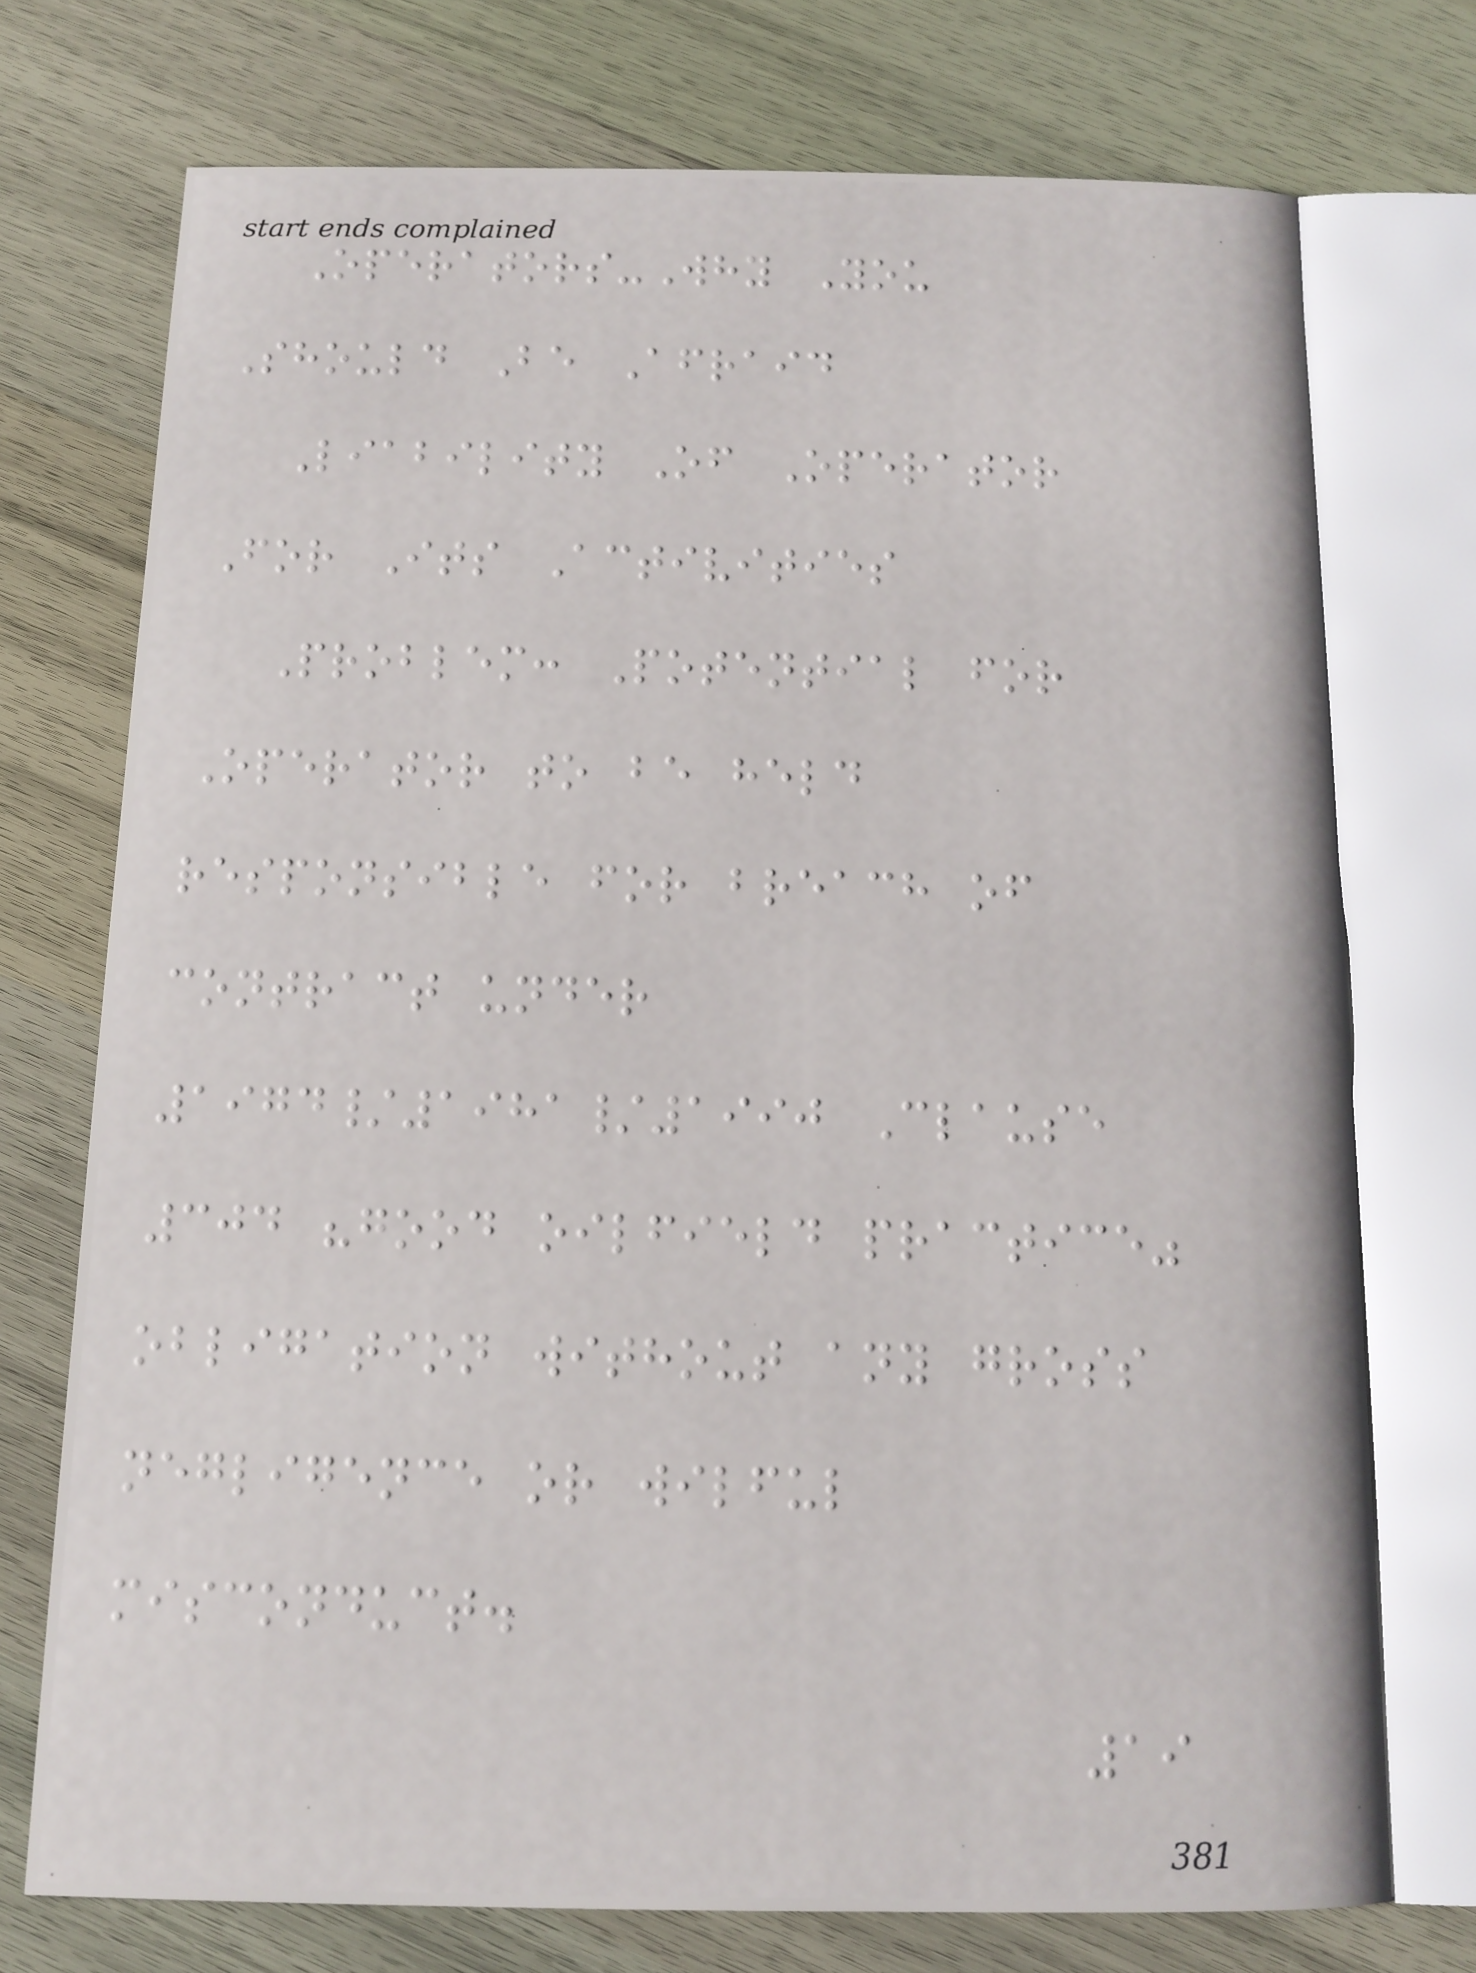Operators-Why You
Should Be Afraid
Liability Of Operator
For Its Activities
Problem: Potential for
Operator to be held
responsible for breach of
contract under
1974/1981/1990 Clause
304 "good oilfield practice"
obligation without any gross
negligence or wilful
misconduct.
19
